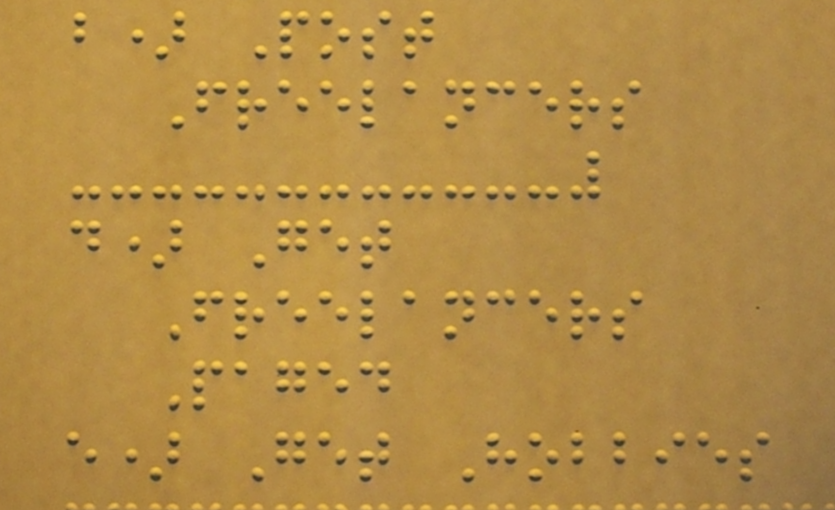b) Post
Freelancers
d) Get
Freelancers
Paged
e) Get Hobbies
